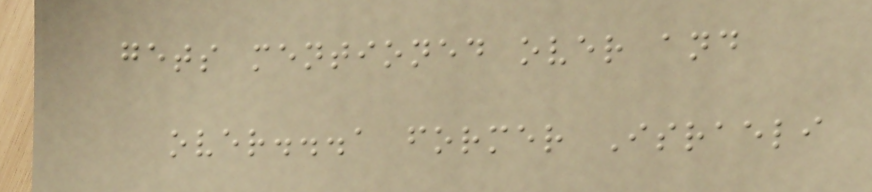gets mentioned over and
over...a former Israeli
